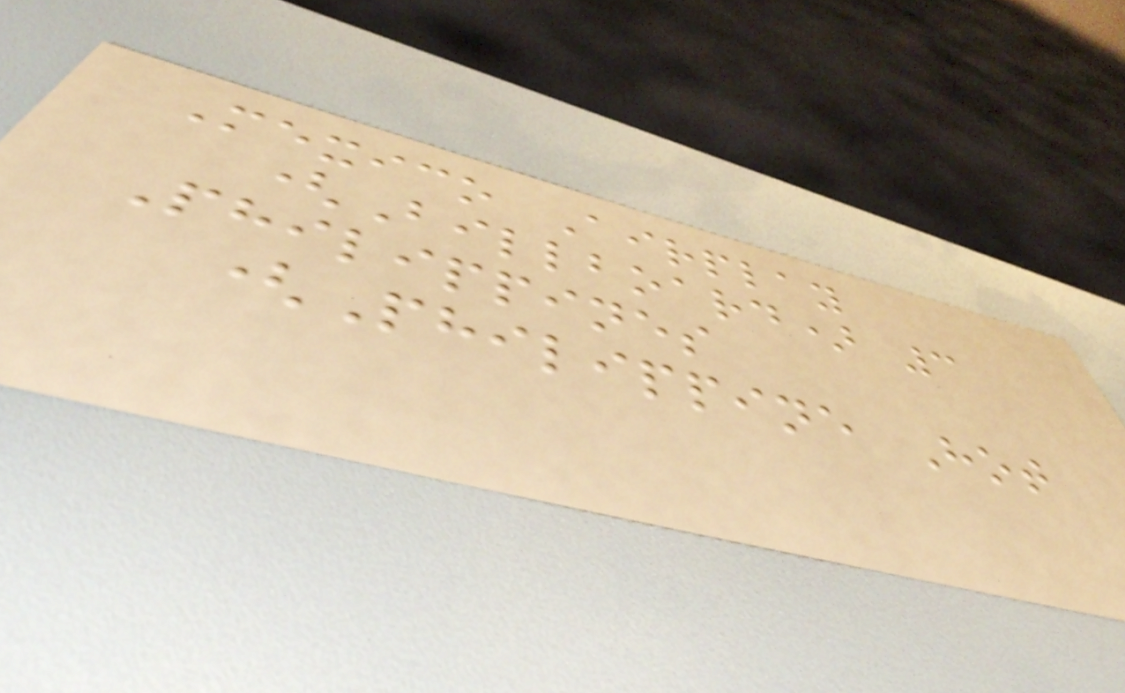Mexico Airplay
(Billboard) 3
Philippines
(Philippine Hot
